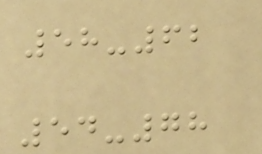58-62
54-78
